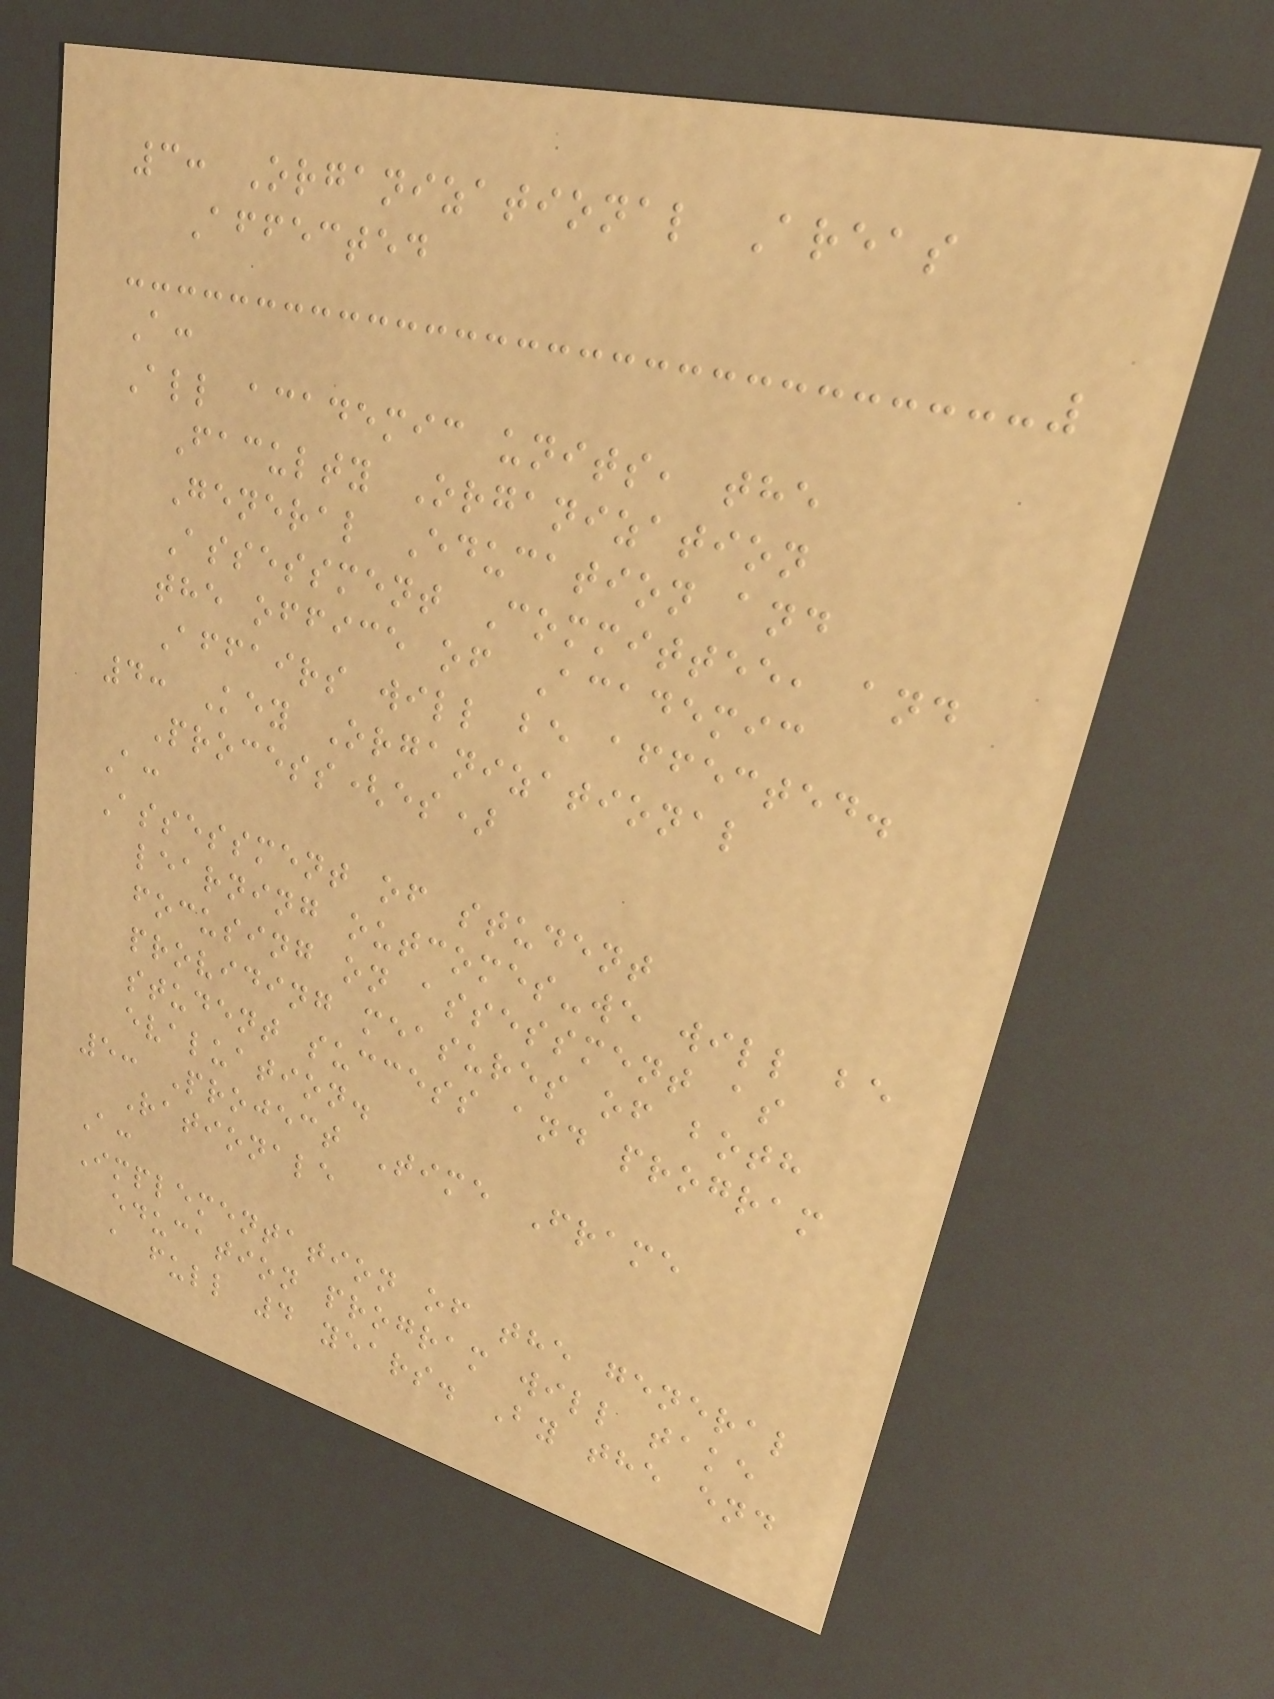3: Organizational Areas
Affected
A:
All academic units, the
Faculty Organization
General Education and
Assessment Committee, and
the office of Academic
Affairs will be affected.
4: Key Organizational
Process(es)
A:
Assessment of student
learning outcomes-we will be
focusing on assessment as
providing measures of both
student success and program
evaluation.
5: Project Time Frame
Rationale
A:
Implementation of the general
education program will take
a full 4 years. By the end
